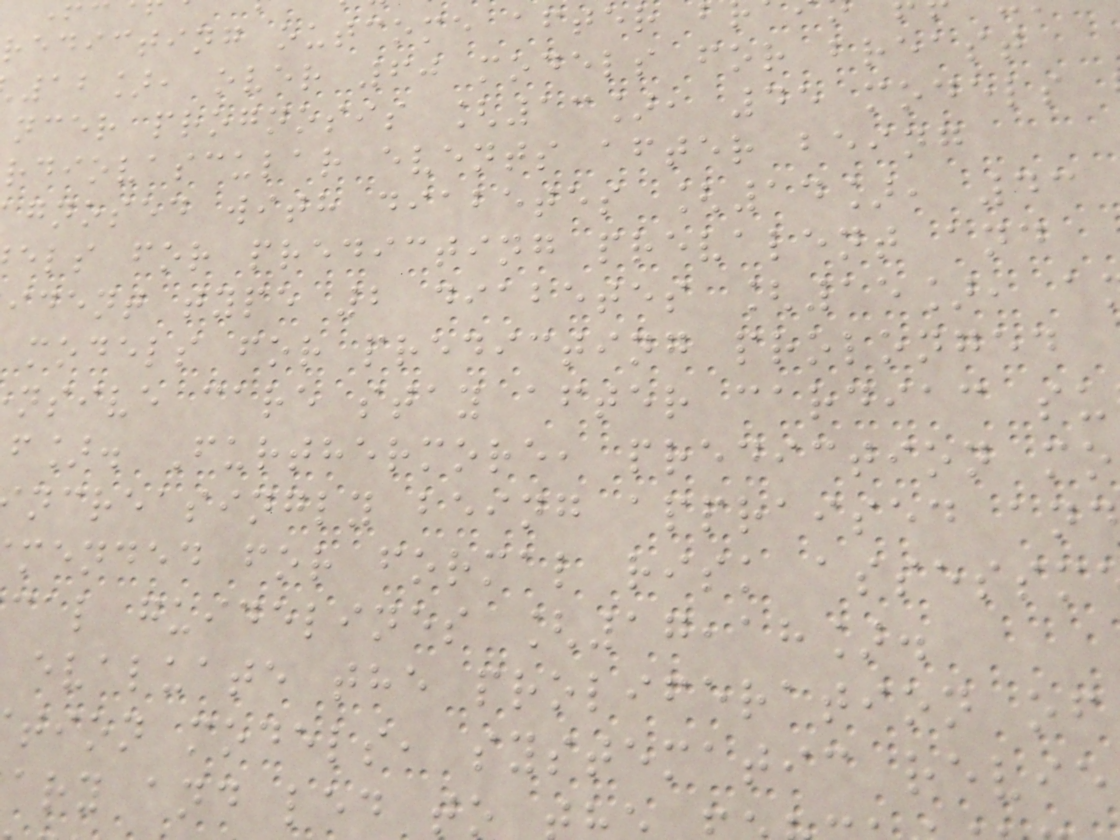redicting outcome after
12], over 60 models for breast
ncer prognosis [13], 45 models
rdiovascular events after being
gnosed with diabetes [14], 43
els for predicting prevalent and
ident type 2 diabetes [15], a
models for predicting prolonged
nsive care stay after cardiac su
f]. Furthermore, prediction mo
ncreasingly being appraised an
mended for formal risk assessm
cal guidelines [17,18].
evaluate the proliferation of
tion models, systematic revie
ary and led to
